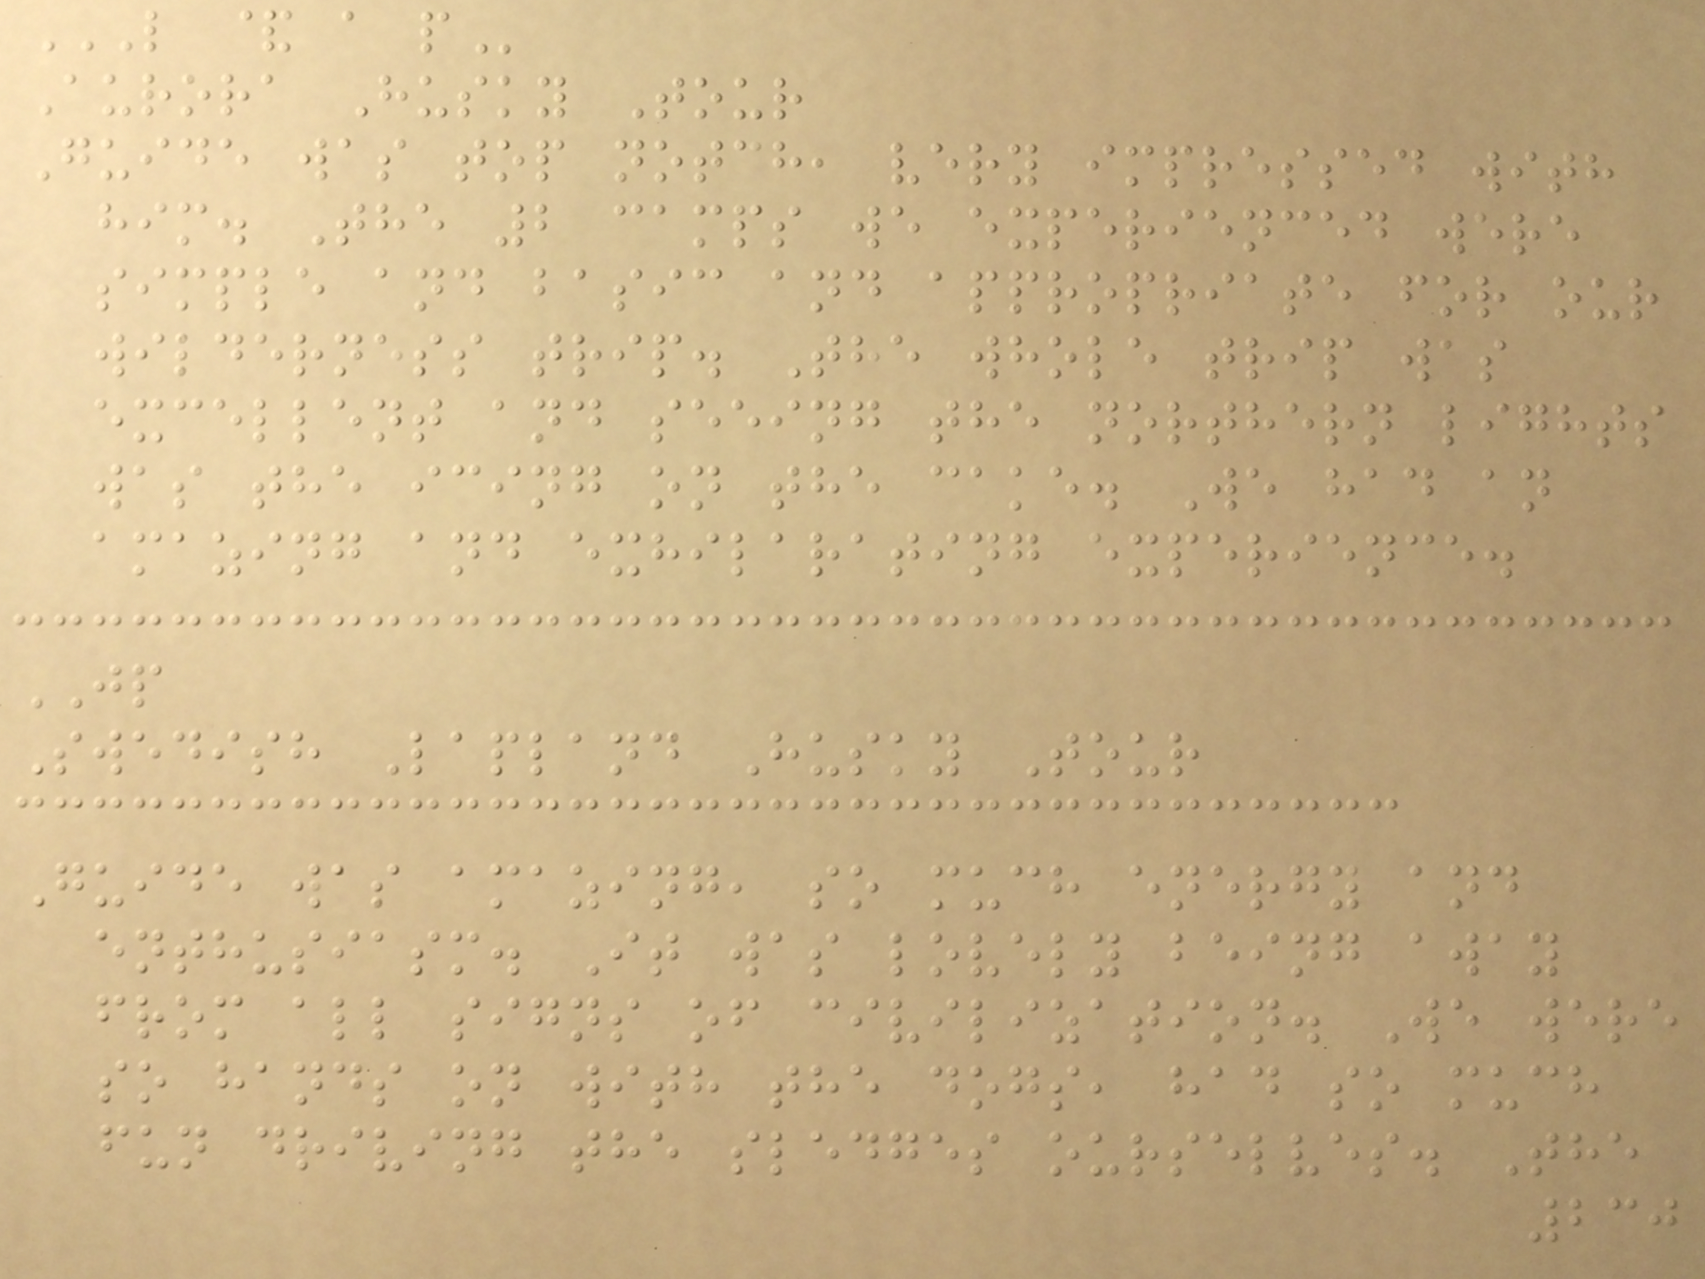L & A P
Aurora Husky Tour
Guide was top notch, very impressed with
him. The 2 camps we experienced were
simple and basic and appropriate for our
wilderness trip. The whole trip was
excellent and seeing the northern lights
was the icing on the cake. We had an
amazing and exhilarating experience.
JP
Swedish Lapland Husky Tour
Guide was amazing, so much energy and
enthusiasm. It was lovely being away
from all signs of civilization. We were
so hands on with the dogs, had so much
fun driving the sledges ourselves. The
230
